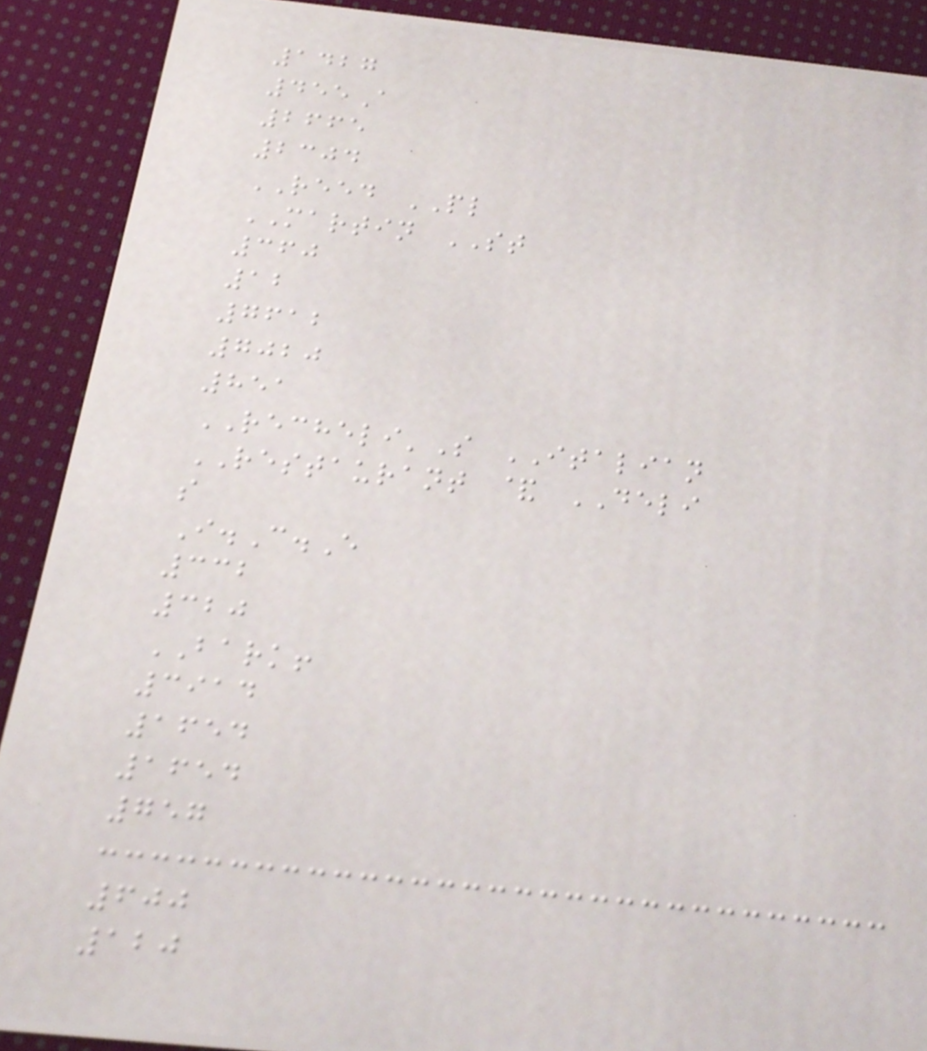1427
455A
2665
2304
REED PL
MARTIN ST
360
12
7612
7020
851
RECHELI'S ITALIAN
RESTAURANT & DELI
s
I.C.E
332
320
BARK!
3914
1654
1654
757
600
120
